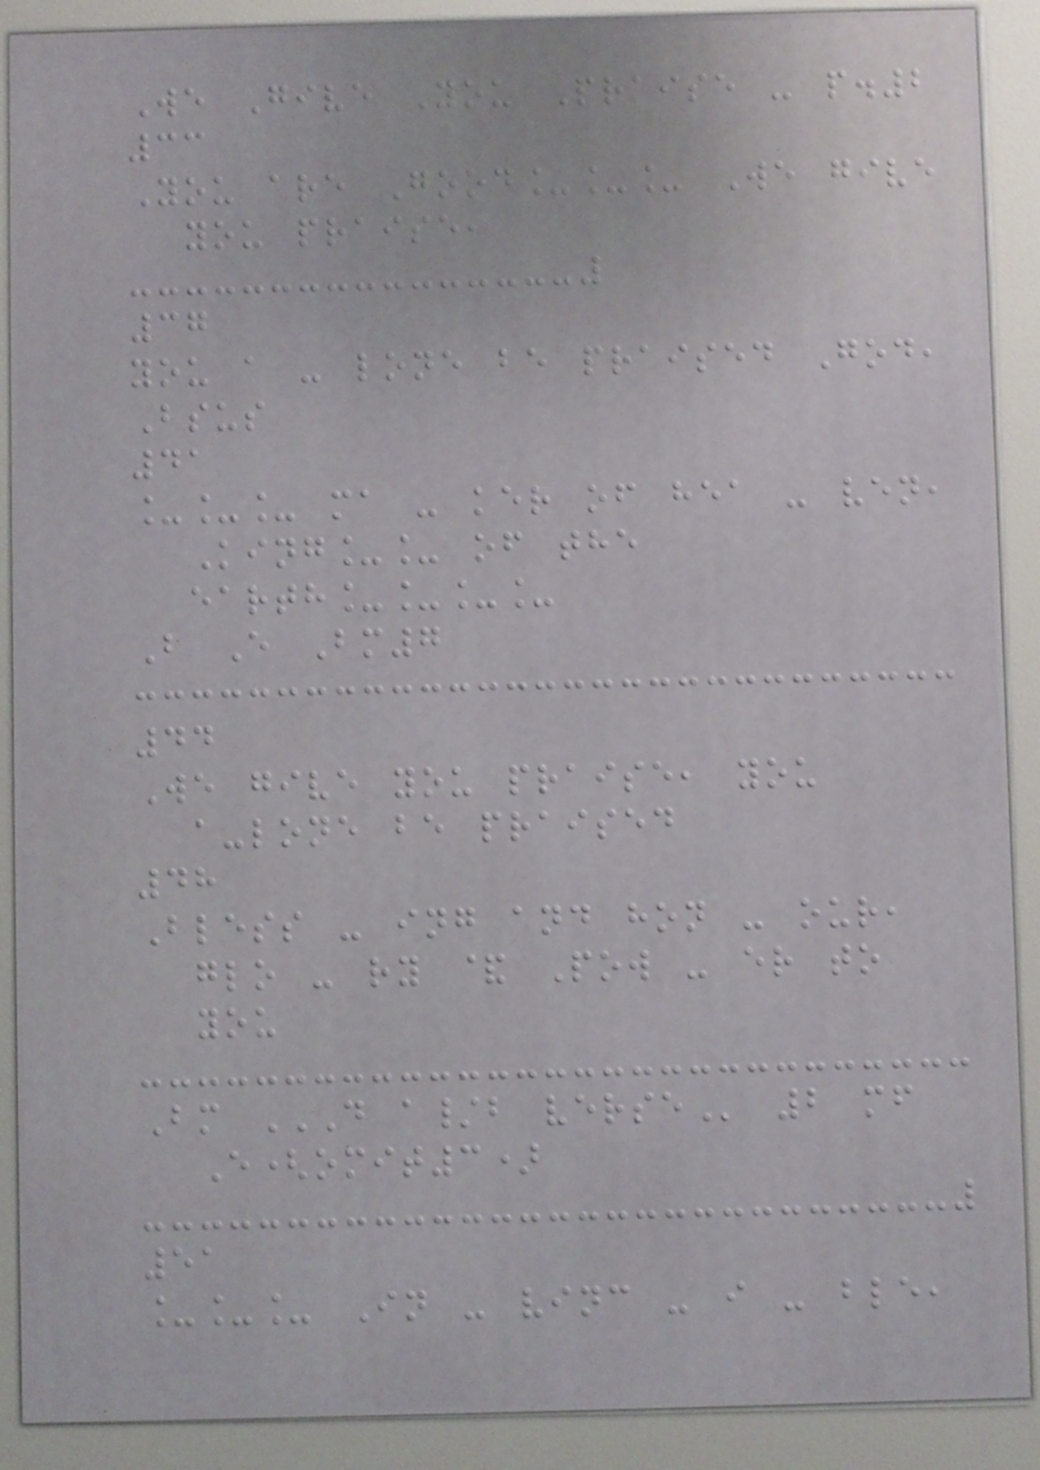We Give You Praise - p.2
33
You are Good___ We give
you praise,
37
you a - lone be praised God,
Bsus
41
___ ma - ker of hea - ven,
King__ of the
earth____
B E Bm7
44
We give you praise, you
a-lone be praised
48
Bless - ing and hon - our,
glo - ry & Pow - er to
you
Bm D A/B VERSE 2 mf
E(omit3)
51
___ In - vinc - i - ble,
